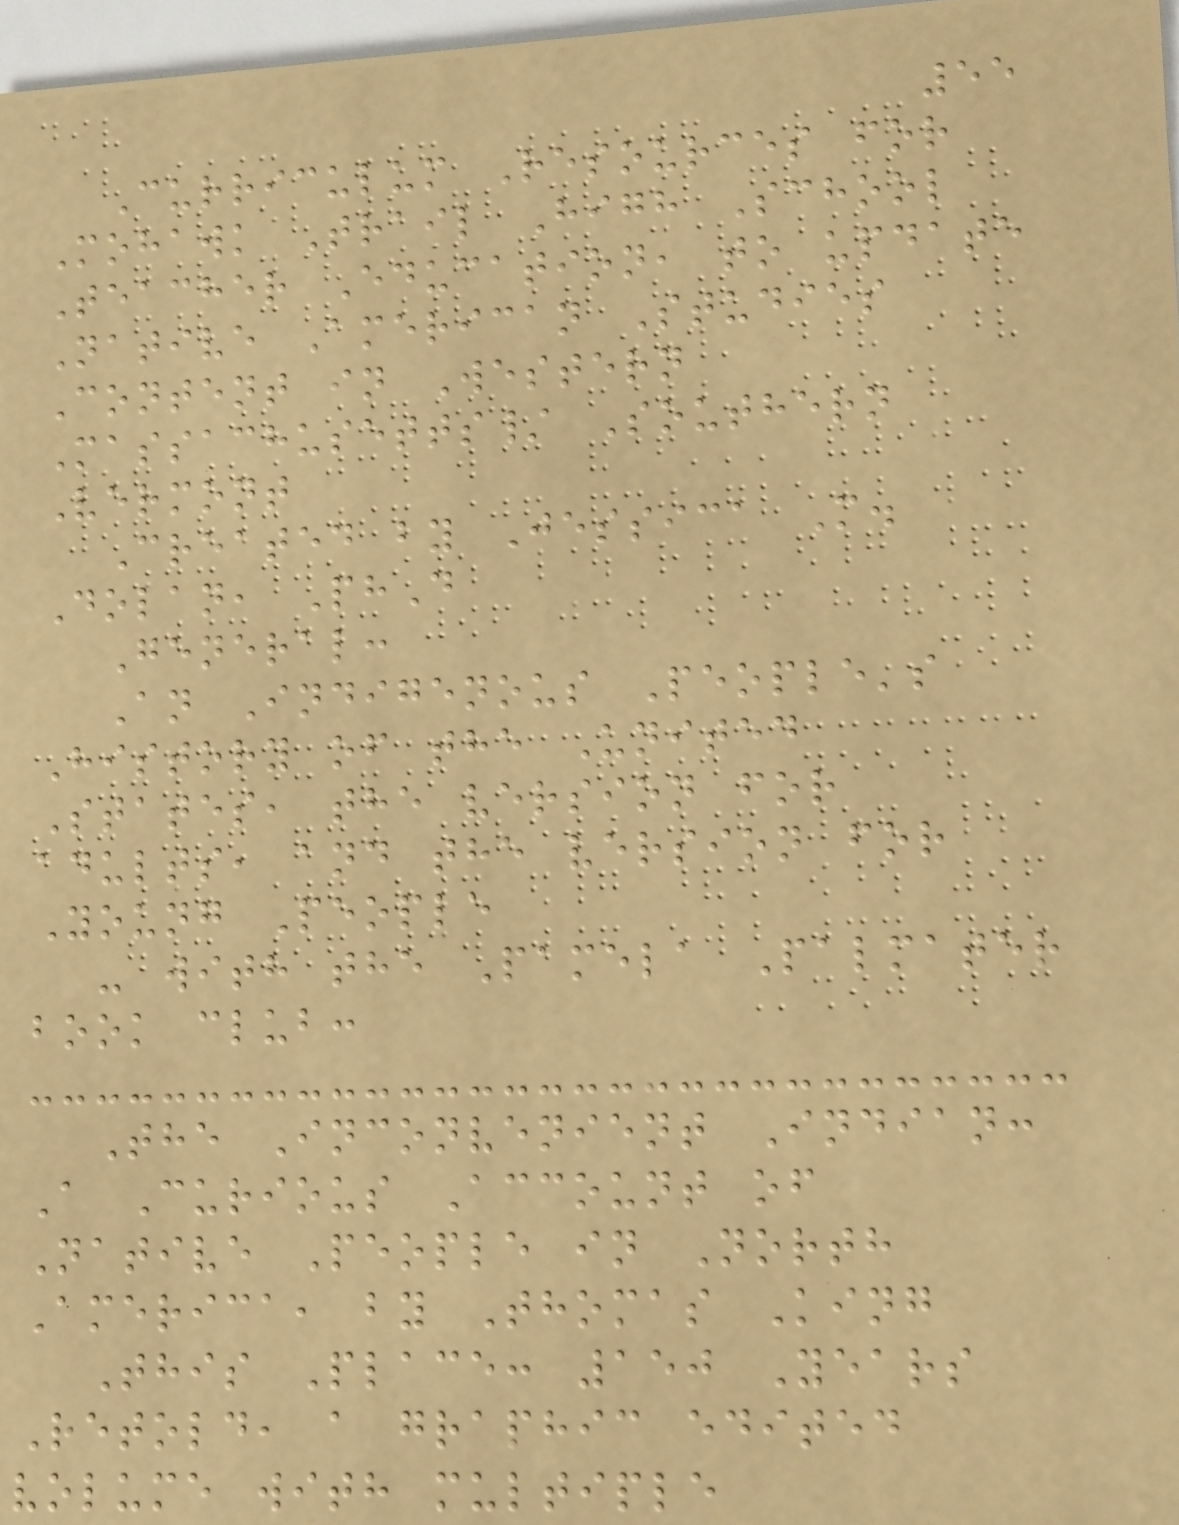55
Curriculum Resources for
Mohawk Trail High School
Teacher Education, to update
Native American Studies
Content in Western
Massachusetts/ Southern
Vermont
Created by Jessica M.
Dolan, PhD
General:
An Indigenous People's
History of the United
States, the version for
adults, and the version for
Young People
- with the Pamela Palmater
book club:
The Inconvenient Indian:
A Curious Account of
Native People in North
America, by Thomas King
This Place: 150 Years
Retold, a graphic edited
volume with multiple
